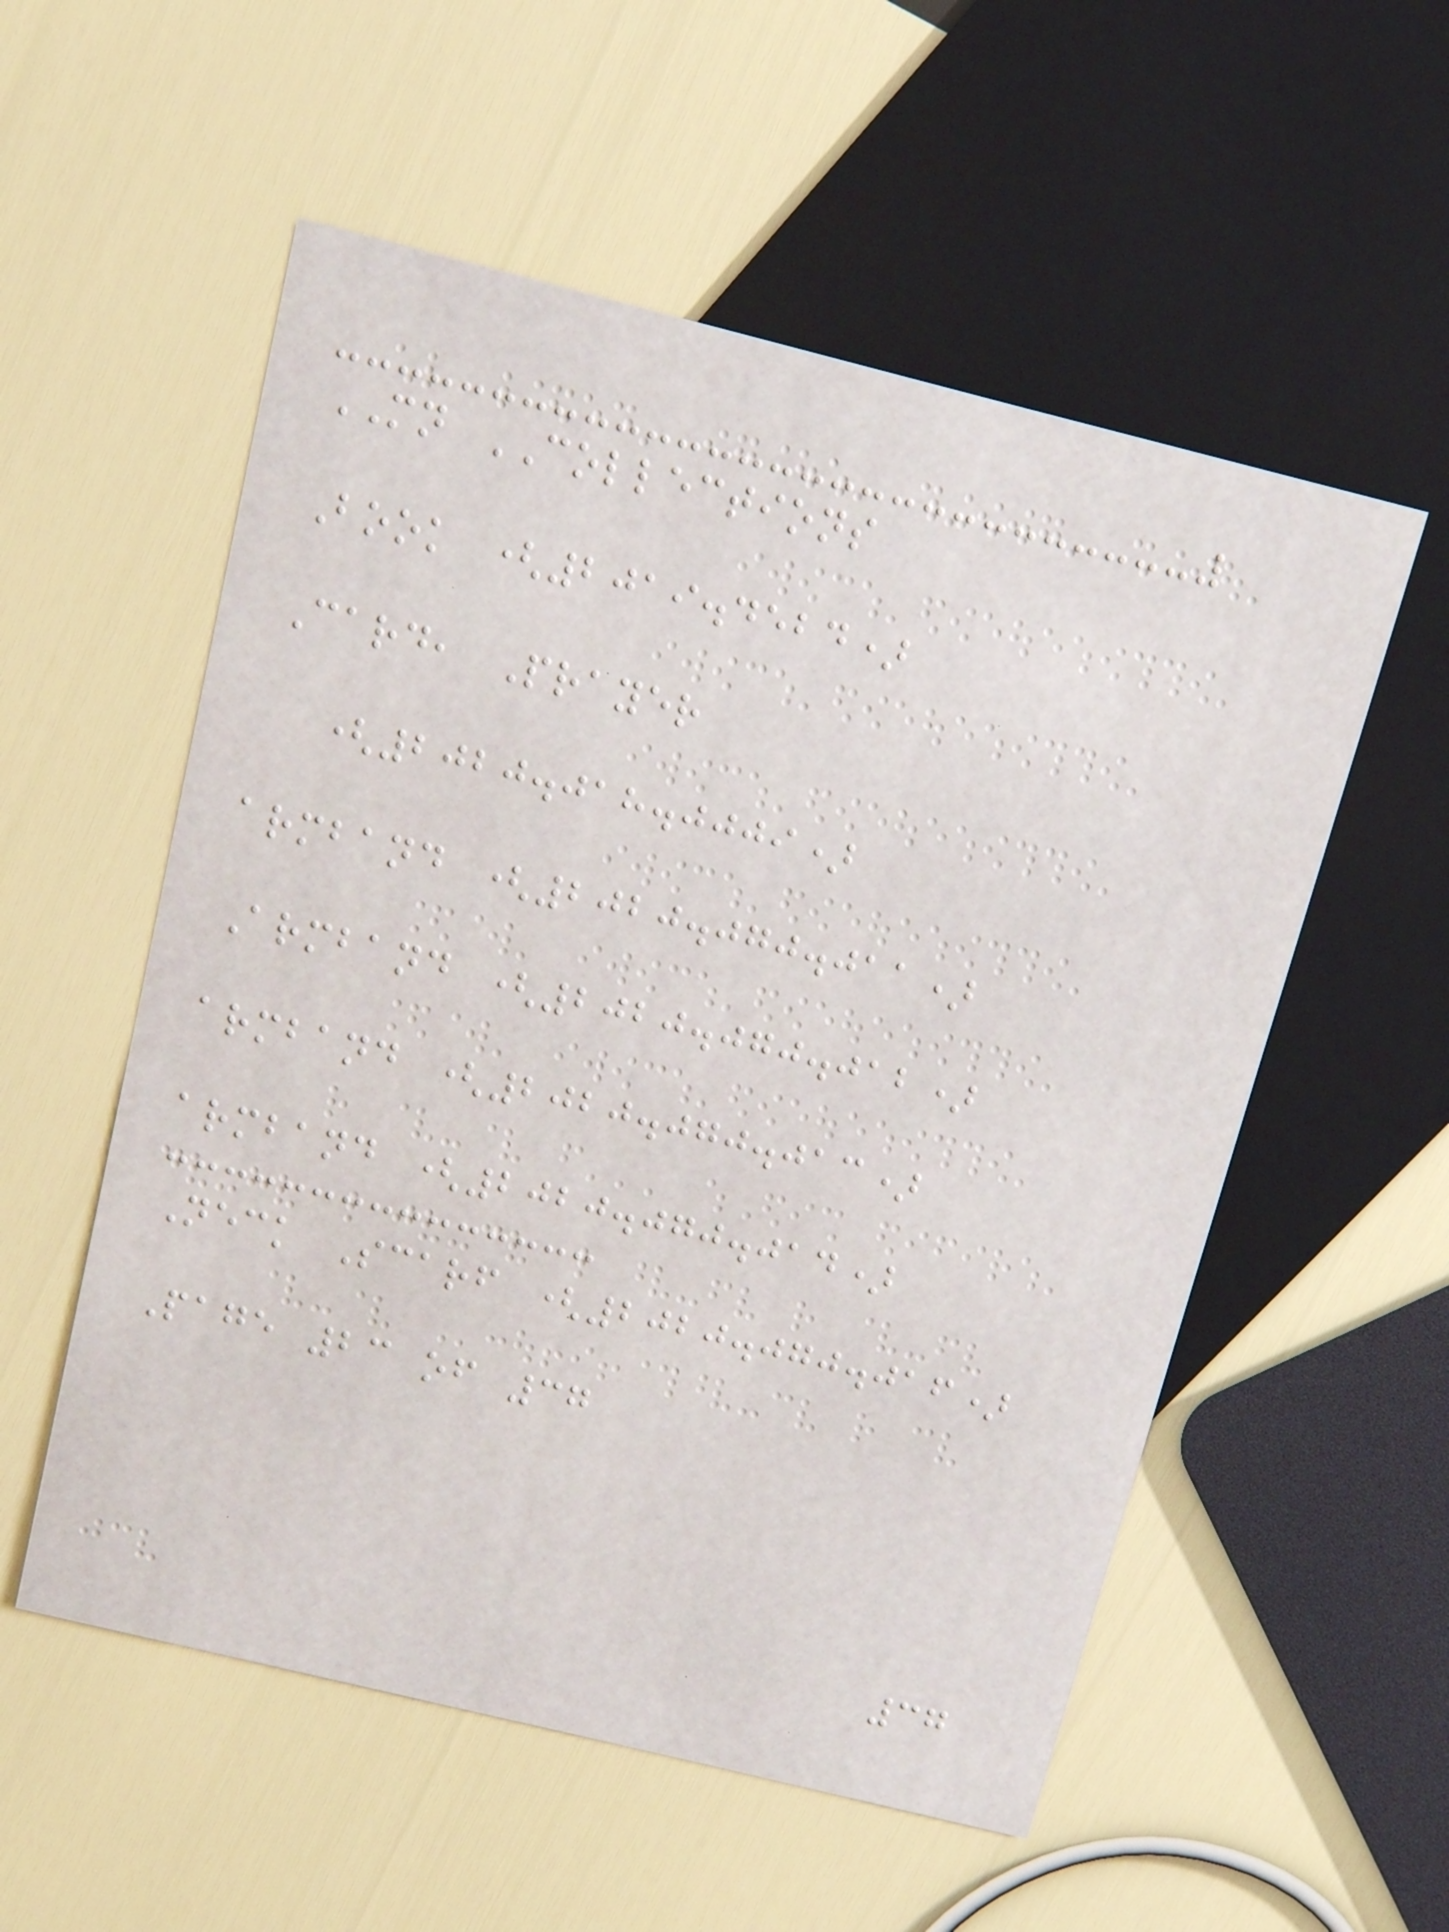MN COLLECTIONS
Book (2019.4524)
Card, Prayer
(2020.018.0009)
armband (2020.070.011)
Armband (2020.070.012)
armband (2020.070.013)
armband (2020.070.014)
Neck Scarf (2020.070.016)
Page 23 of 37
37
